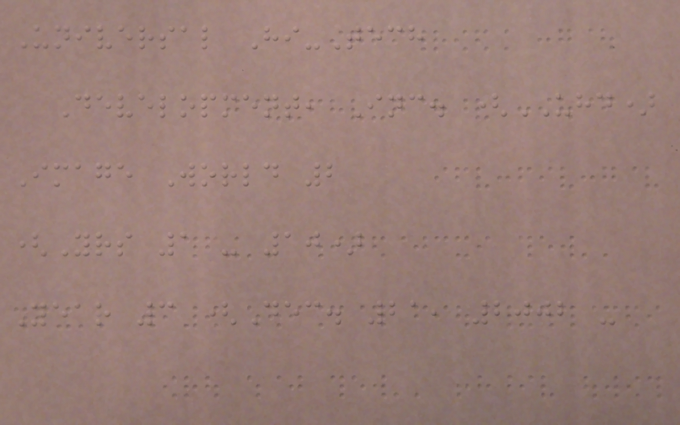Universal Hi-Tech
Development, Inc. (UHD)
Image World 2
(Yrs 1 - 10)
Year 3 (Dec. 21, 2002 -
